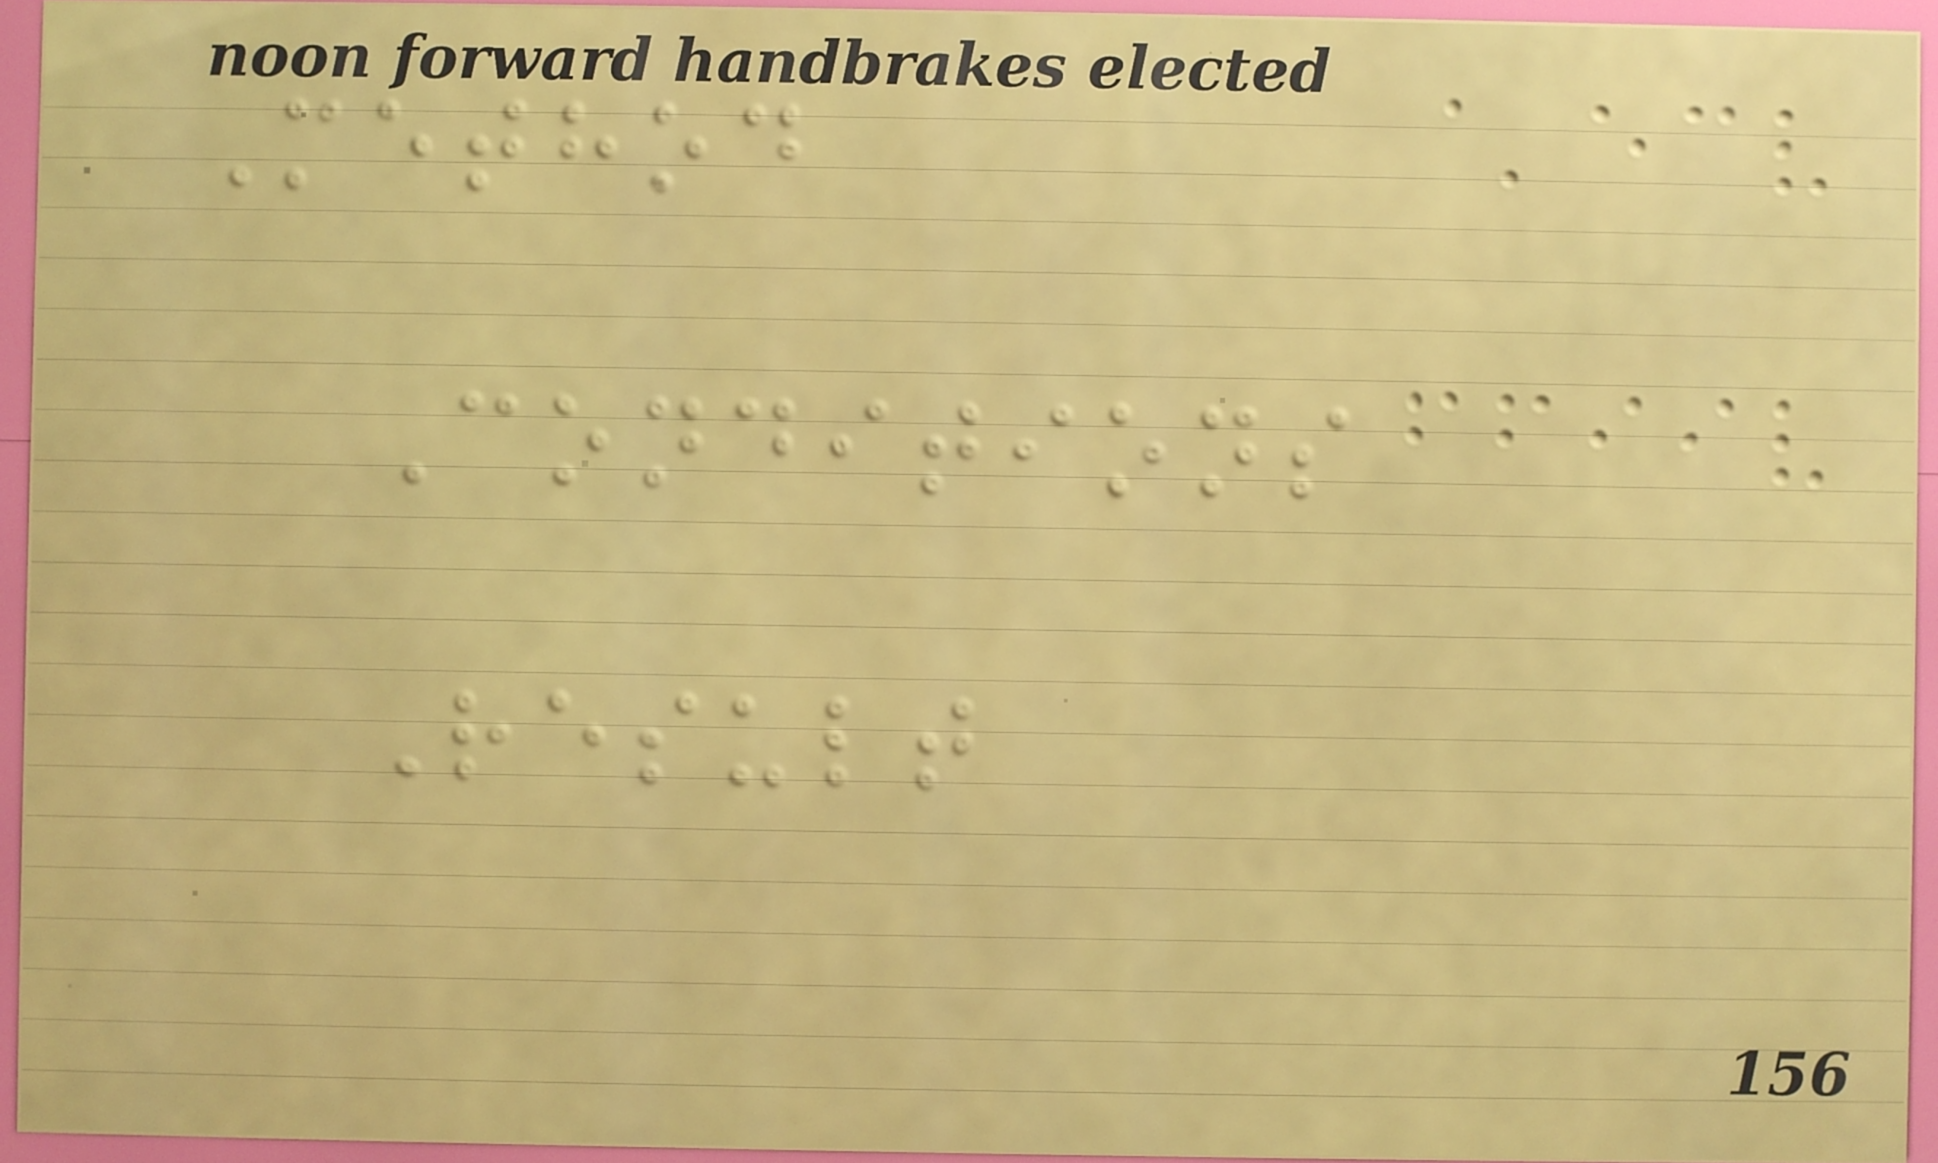Method
Conditions
Result
